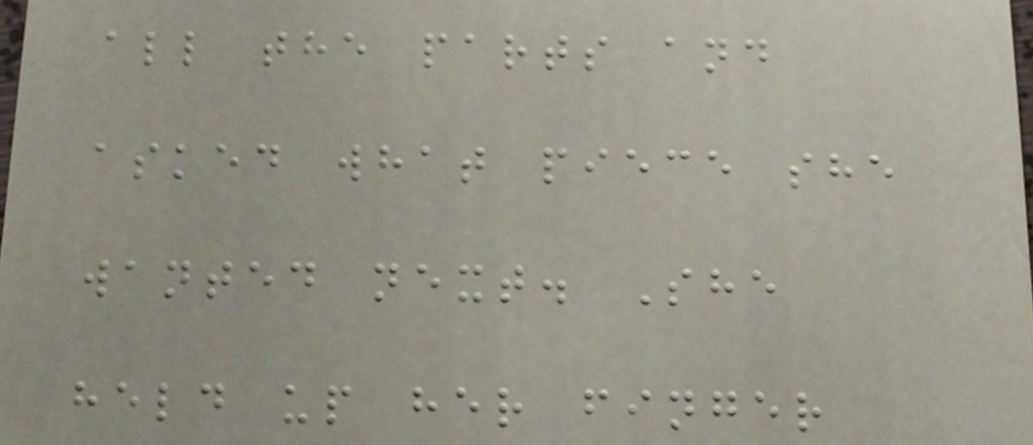all the parts and
asked what piece she
wanted next. She
held up her finger
